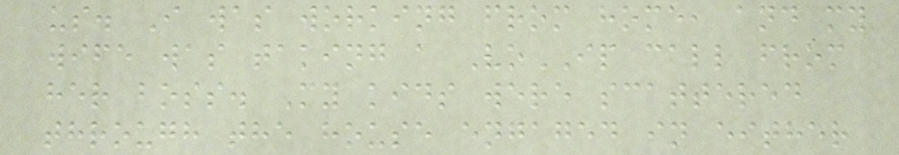us. I was working from home, and my
wife was taking a VoIP call from
her boss. My kids were scattered
through the house engaged in either
